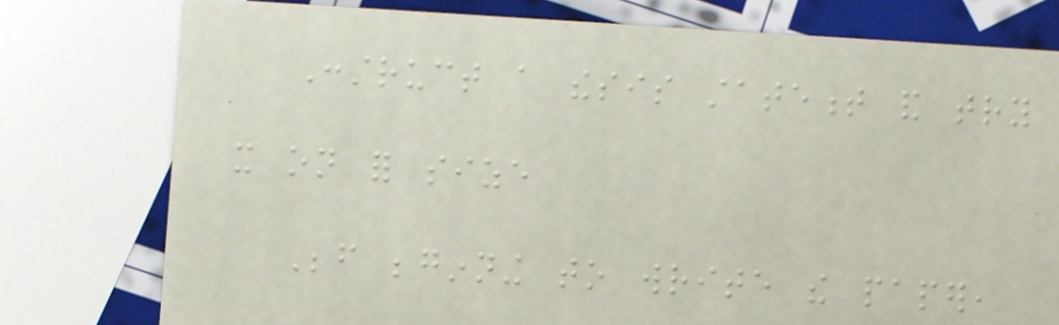Construct a thesis statement and try
it on for size
Before beginning to write the paper,
